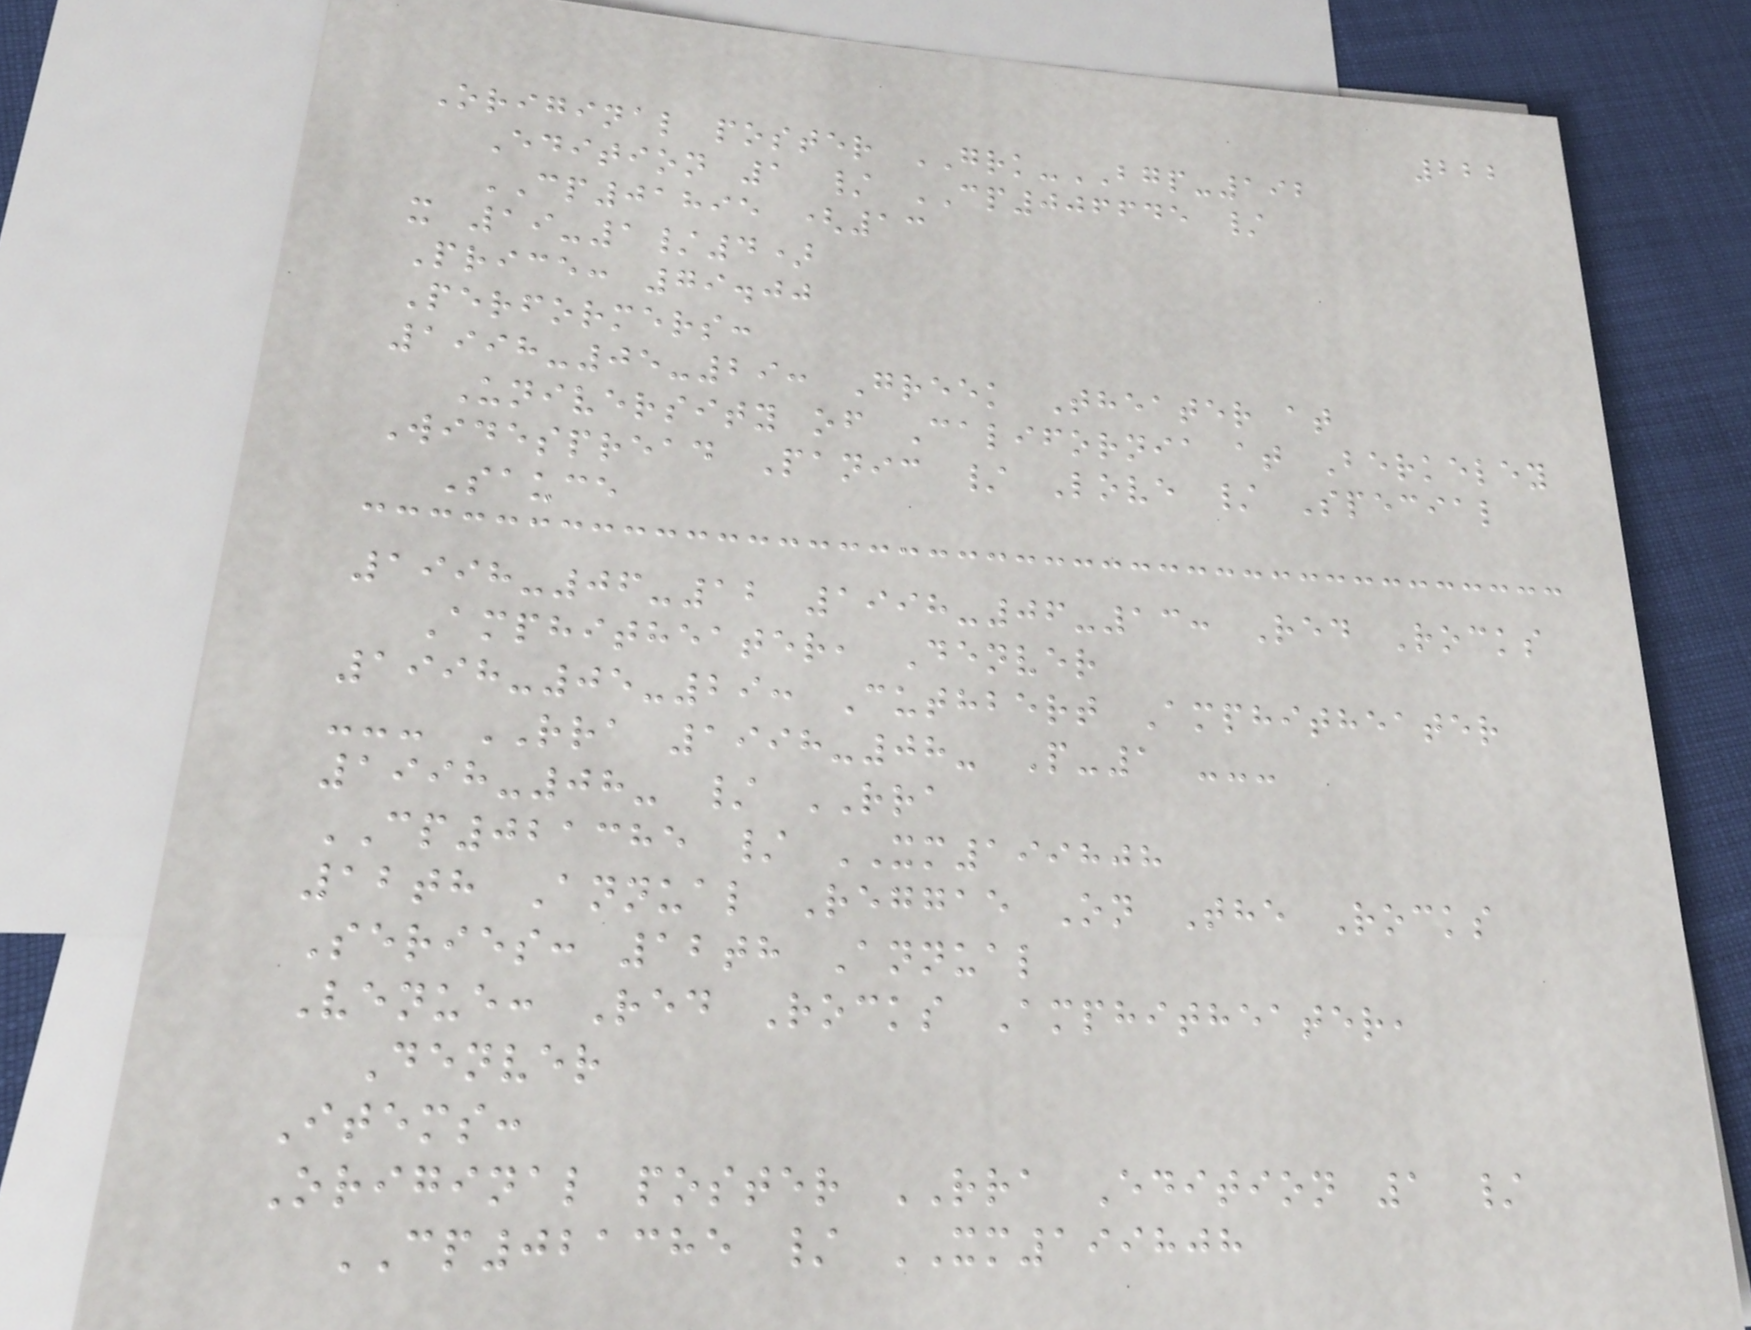222
Original poster GRK-BGP-192
Edition 1 / CP006645 /
CP01895 (13
x 19-1/4)
Price: 79.00
Performers:
1998-05-29: Greek Theater at
University of California at Berkeley
Widespread Panic / Love / Special
Sauce
1998-06-12 1998-06-13: Red Rocks
Amphitheater, Denver
1998-05-29: Cuthbert Amphitheater
--- RRA 1998-08- P-1 ---
1998-08- / RRA
CP021385 / XM199808
12th Annual Reggae On The Rocks
Series: 12th Annual
Venue: Red Rocks Amphitheater,
Denver
Items:
Original poster RRA Edition 1 /
CP021385 / XM199808
